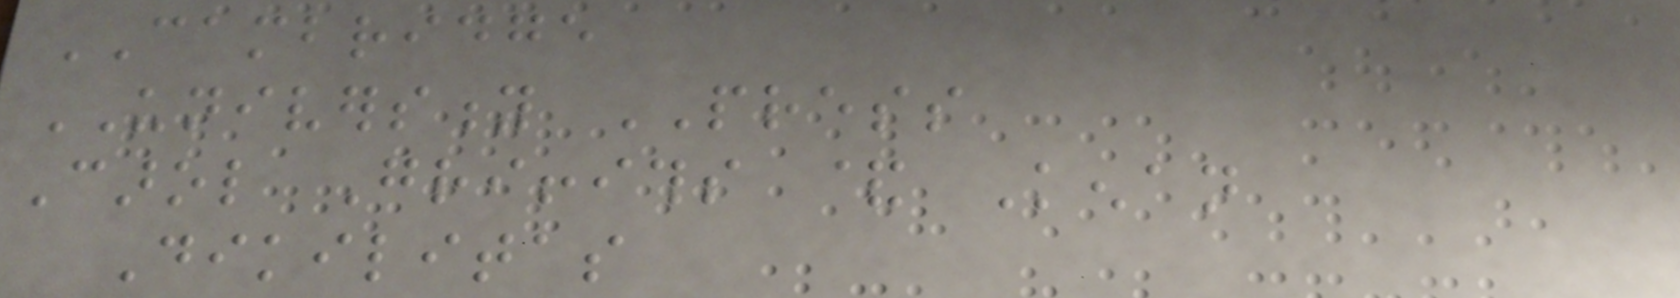CAMBRIDGE
UNIVERSITY PRESS
Carol Griffiths & Kenan
Dikilitas
